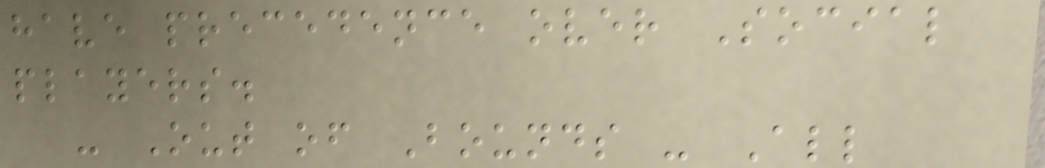have precedence over Social
players.
- Out of Bounds - All
